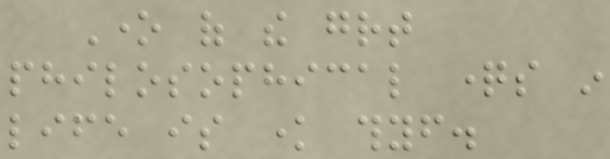One of the great
philosophical questions in
life is know thyself.
